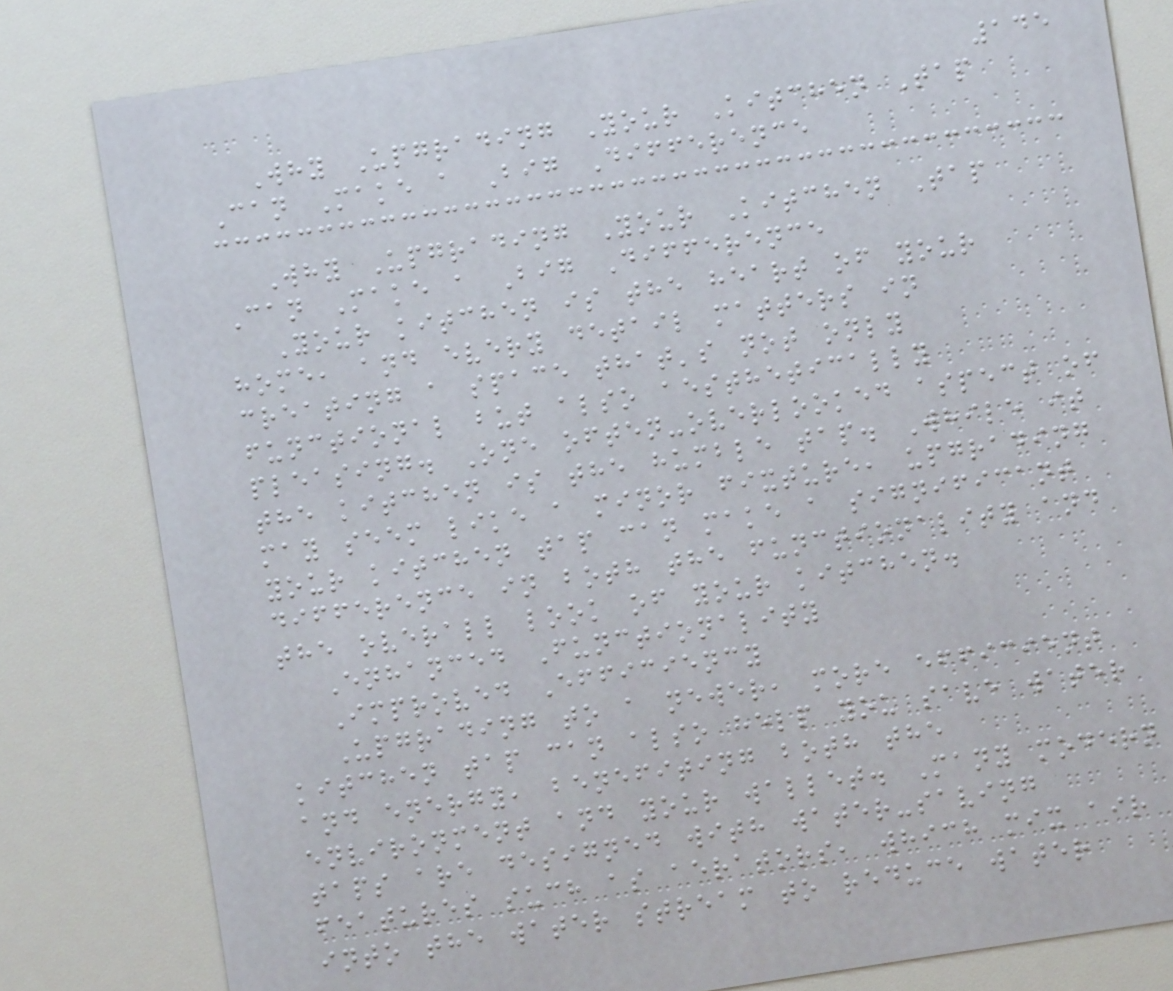145
Why Upgrading Your Kitchen Tap
Can Make a Big Difference
Why Upgrading Your Kitchen Tap
Can Make a Big Difference
Your kitchen is the heart of your
home, and every detail matters in
creating a space that's not only
functional but also aesthetically
pleasing. One often-overlooked aspect of
the kitchen is the humble tap. While it
may seem like a minor fixture, upgrading
your kitchen tap can make a significant
difference in both the functionality and
the overall look of your kitchen.
Enhanced Functionality
Improved Efficiency
Upgrading to a newer, more efficient
kitchen tap can also help you save water
and energy, benefiting both the
environment and your wallet. Many modern
taps are designed with water-saving
features such as aerators, which mix air
into the water stream to reduce water
